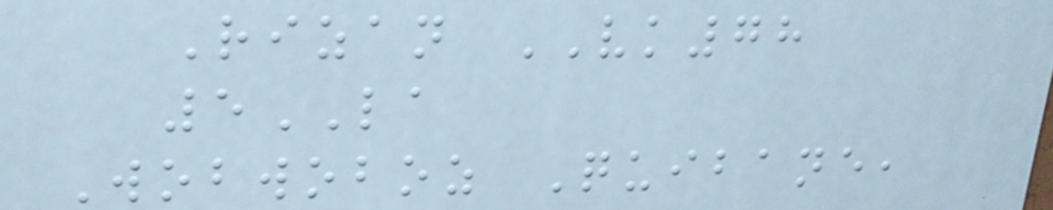Rizan VK78
5LA
Wobwoboz Quibane,
